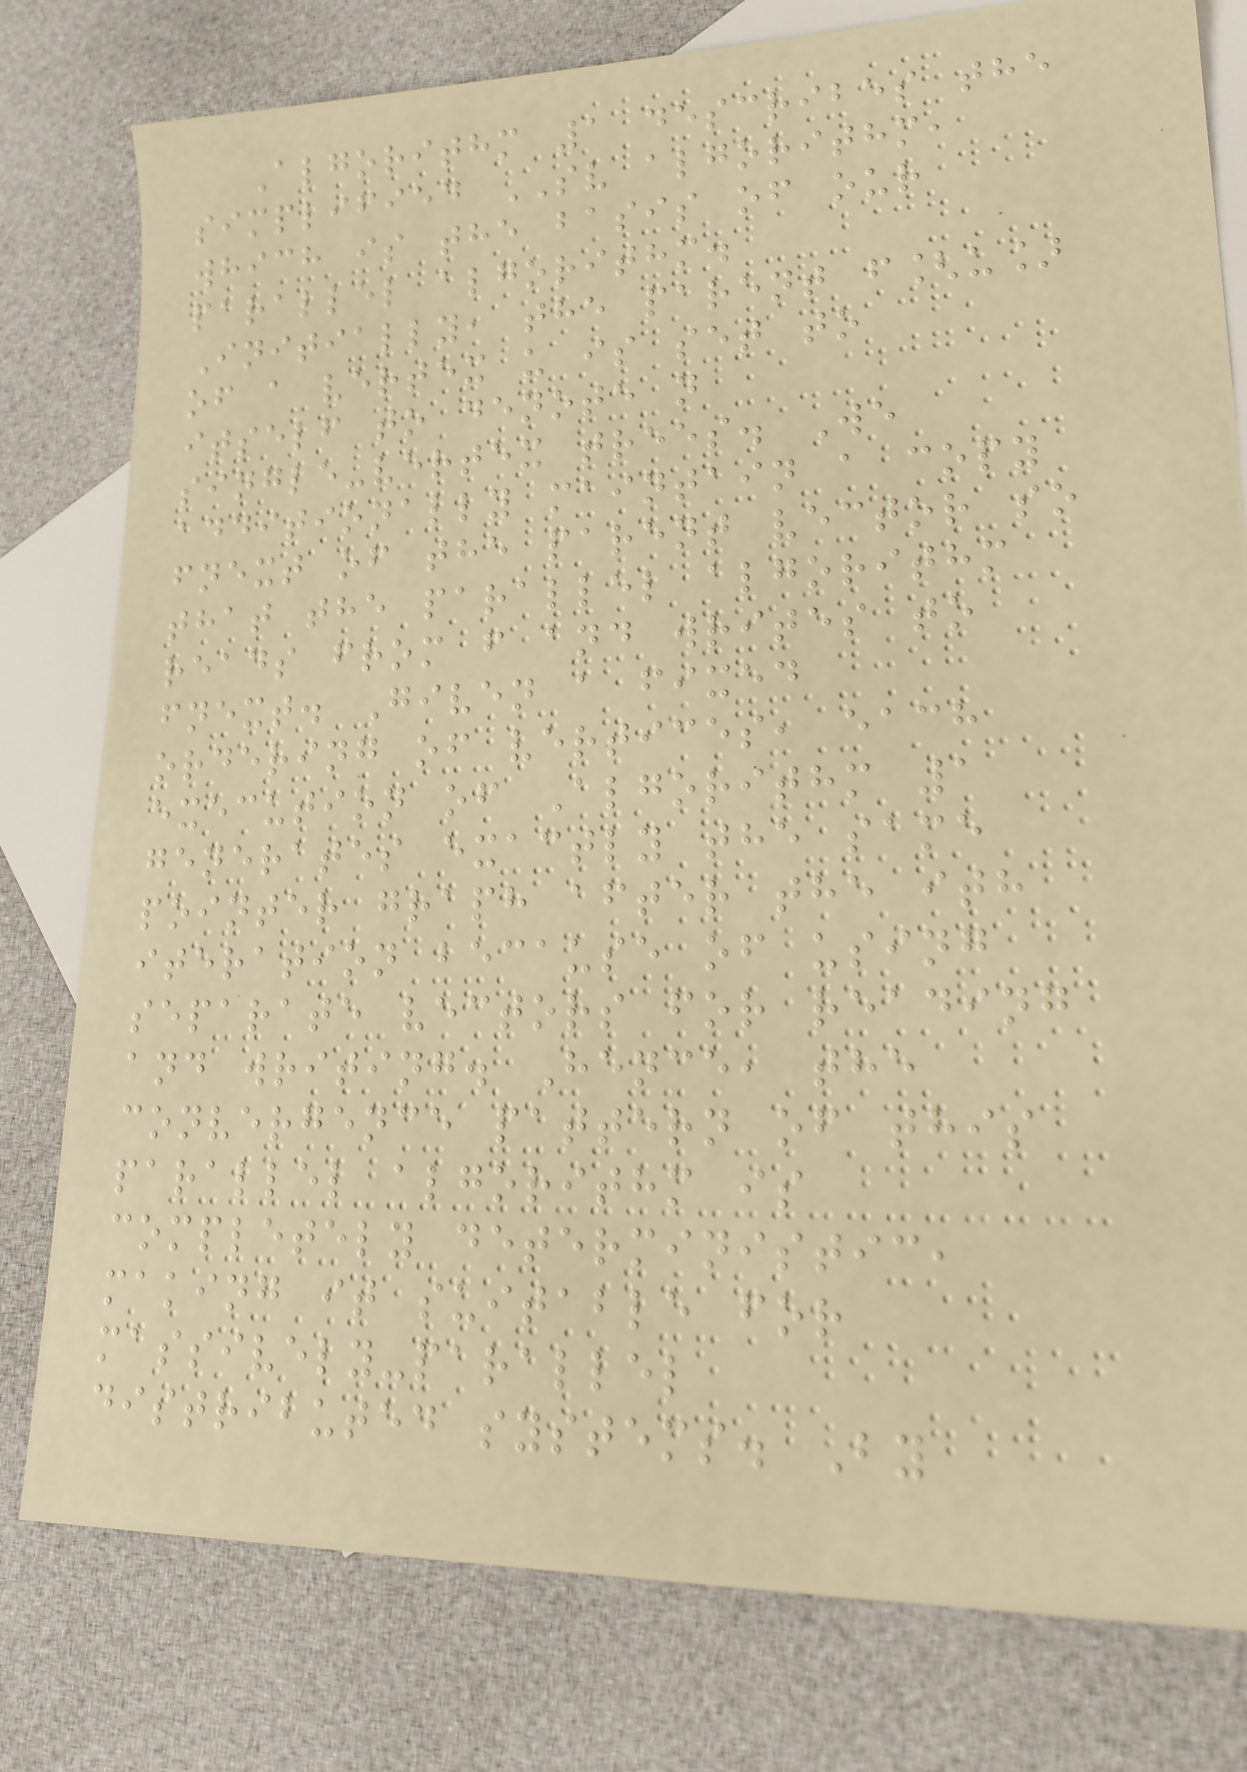Algorithm 1 describes the
simplified SV algorithm,
which is the basis of our
parallel algorithm.
Initially, the parent f[u]
of a vertex u is set to
itself to denote n
single-vertex trees. We
additionally maintain a copy
fnext of the parent vector so
that the parallel algorithm
reads from f and writes to
fnext. Given a fixed
ordering of vertices, each
execution of Algorithm 1
generates exactly the same
pointer graph after the ith
iteration because of using
separate vectors for reading
and writing. Hence, the
convergence pattern of this
parallel algorithm is
completely deterministic,
making it suitable for
massively-parallel
distributed systems. By
